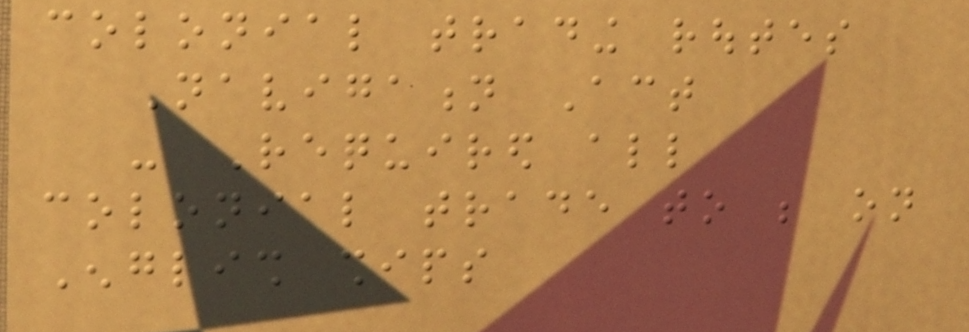colonial trading routes
Navigation Act
- Required all
colonial trade to be on
English ships
